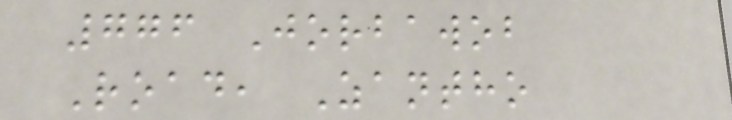776 Jorbawob
Road, Zantho
